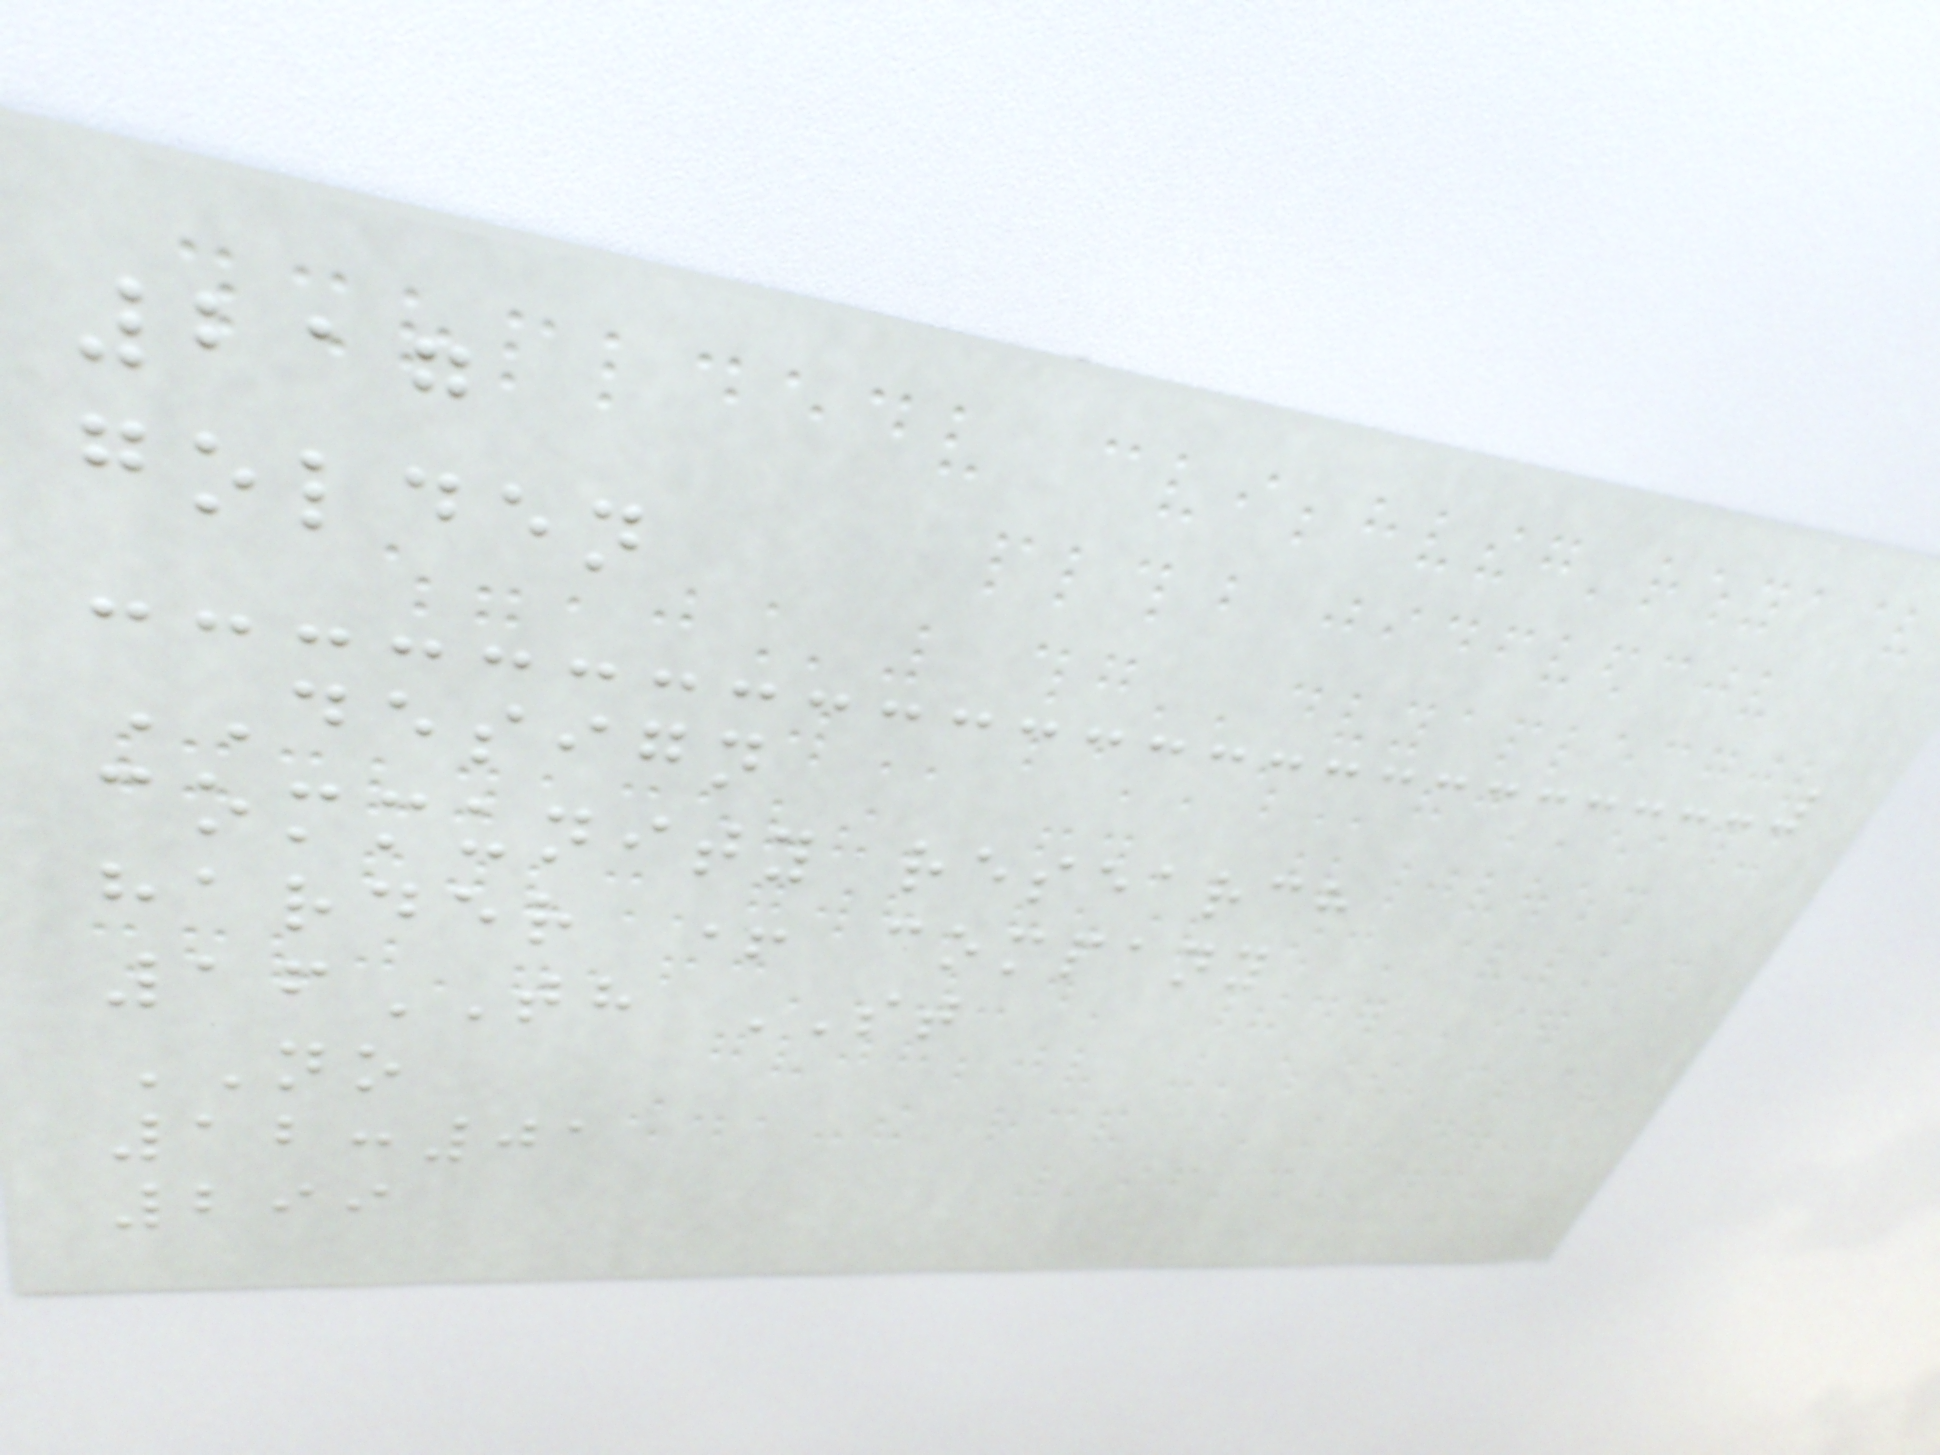217
golden
DESIGN
community research
harder + company
16TH ST
NO
12:01
299
